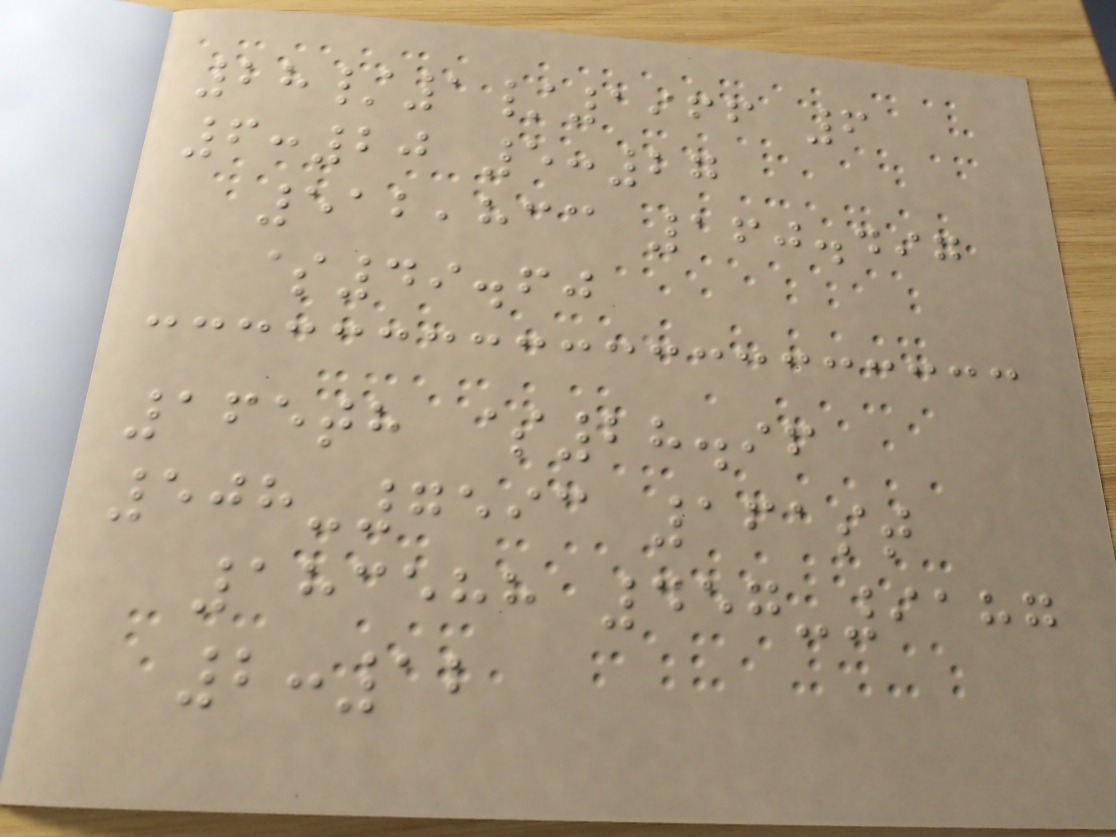28/1/1966 6
6:20 5:27
512,833 160.497
$49.60
165th $28.96
508-7593 161st
183588 457-9187
2:12
